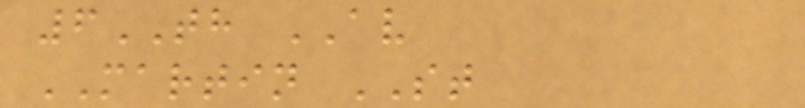6TH AV
MARTIN ST
